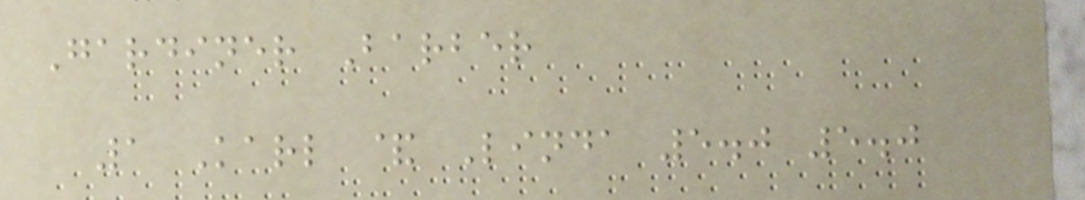Gardiner Barber
1 Karl & Linda 5.0 5.0
